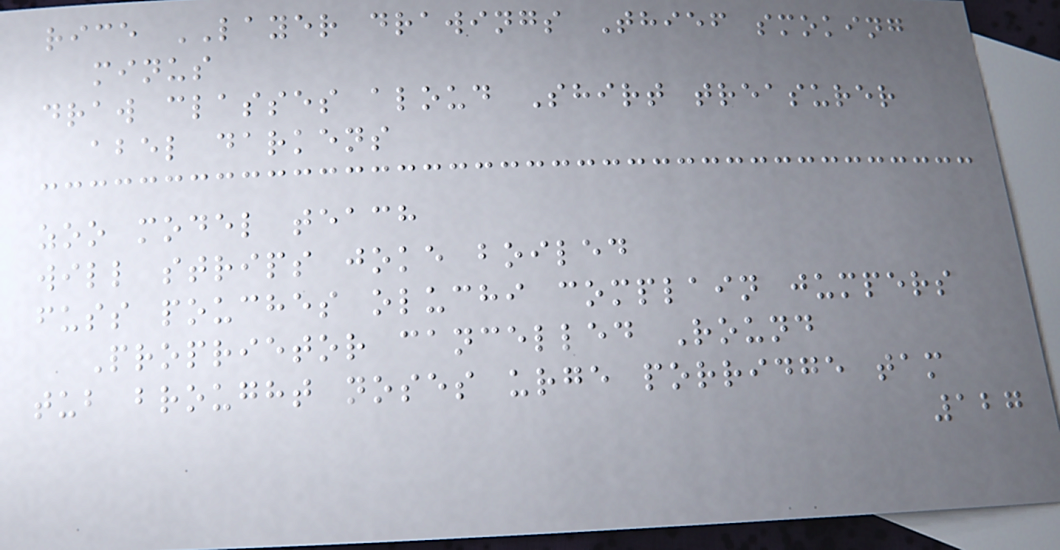rice LAYER drawings Thief smoking
minus
draw classes aloud Shirt treasurer
abel darkens
zoo model teach
will strips joke boiled
fuss pouches oluchi complain jumpers
Proprietor cancelled Round
tub brought noses urge porridge tam
127
